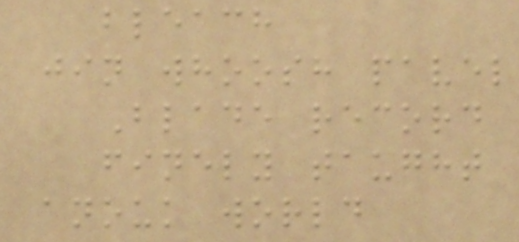bleach
jin whoosh pavel
Blade record
finely taught
anouk world
